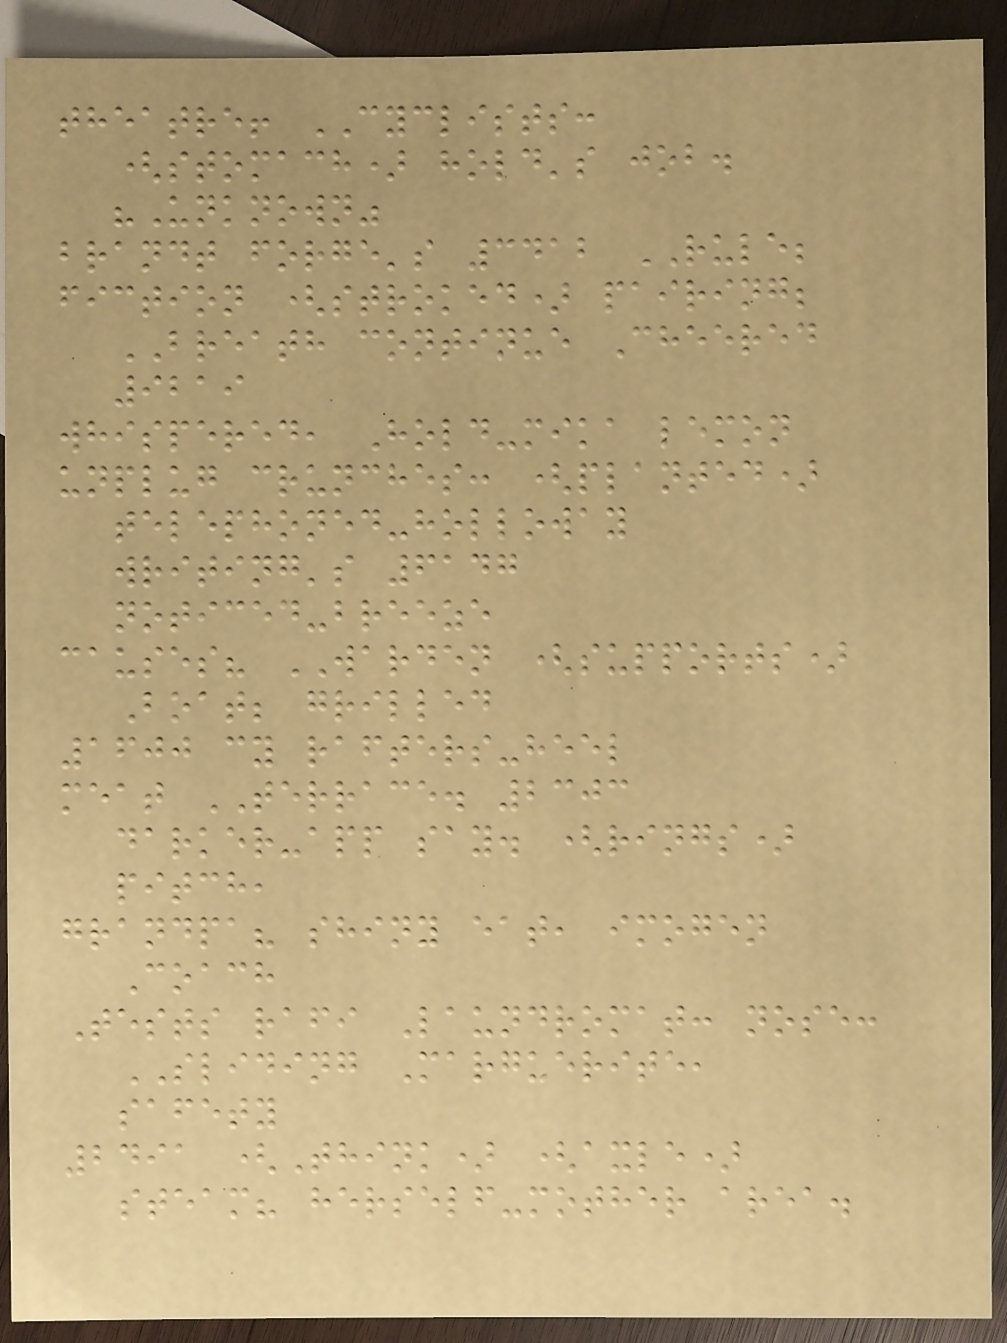theatre! CYCLISTS:
(stomach) hold's job.
"Unknown"
brandt forge's 3412 RULE;
fiction (stroked) pairing;
BREATH continue Cheered
9219
whispered, Hold-mika lemon
unplug crunches: (planted)
telephoned-holloway
writing's 6147
noticed-breeze
causes? WARDEN (supports)
Boat; grilled
1600 cy rafters-heel
meat TERRACE. 2303
darker-app say. (rings)
pitch,
grandpa? shiny eat, imogen
Coach
Tests rafi Laundromat: nose:
SLIDING Marguerite,
safety
2491 (Think) (axle)
steam? herself-mother area.
